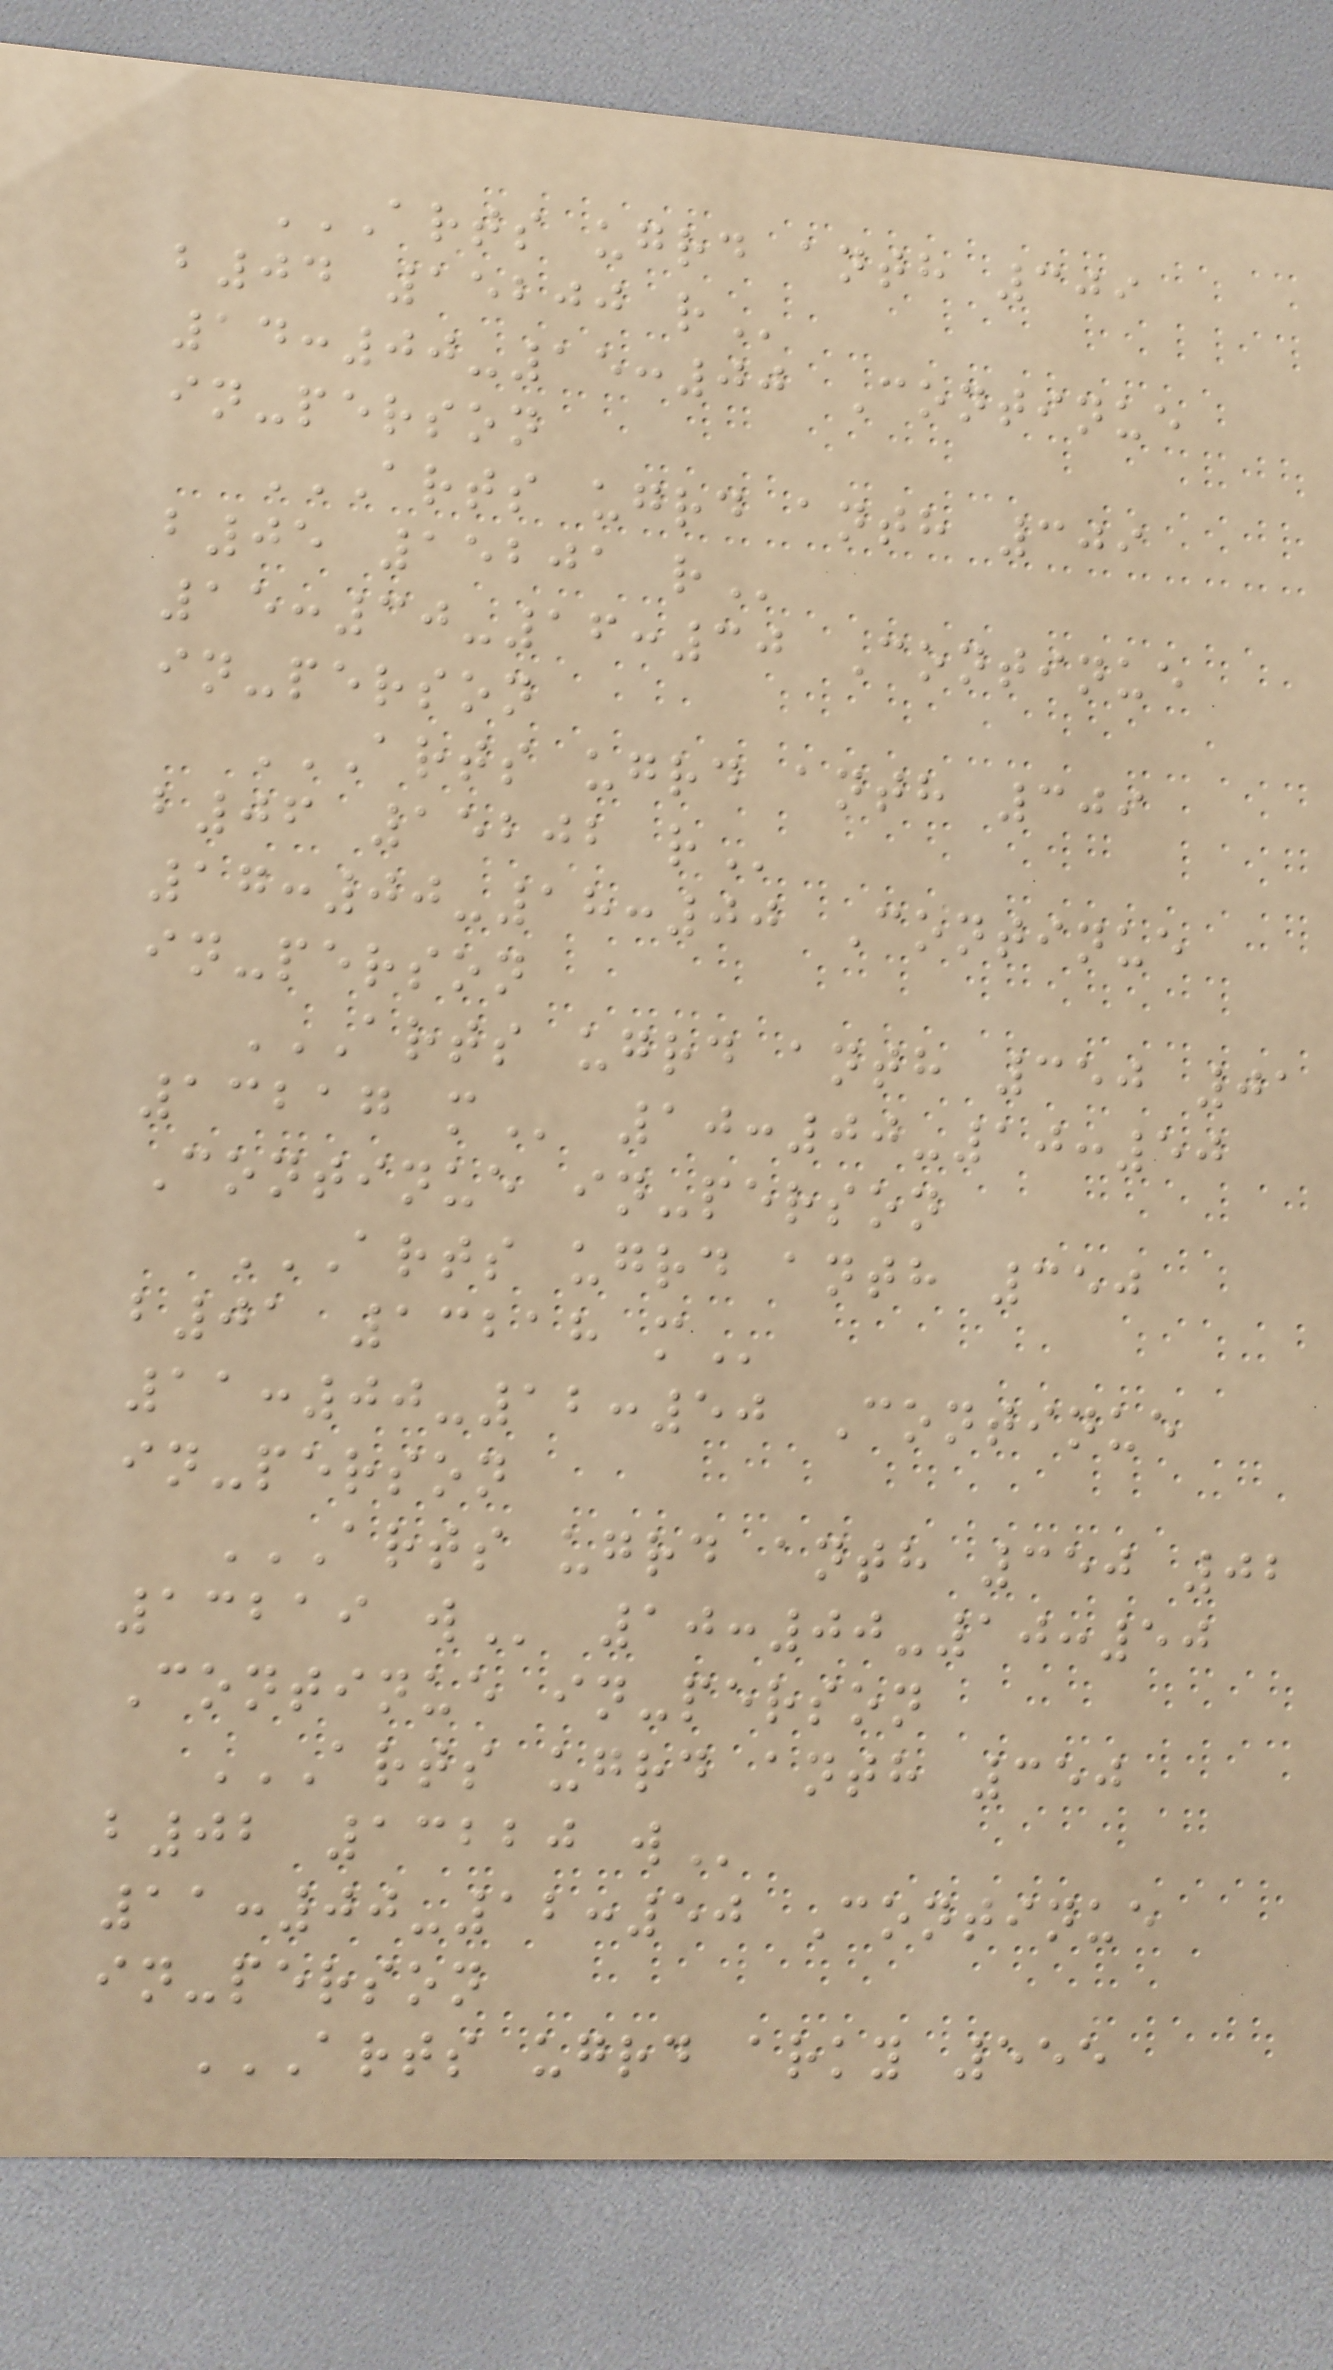ARTS UGRD ANTH 309
B04 15200 R
14:00-15:00 Continue
in-person
ARTS UGRD ANTH 309
B05 15201 R
15:30-16:30 Continue
in-person
ARTS UGRD ANTH 309
B06 15202 R
17:00-18:00 Continue
in-person
ARTS UGRD ANTH 350 01
13217 M 10:00-10:50
Continue in-person
ARTS UGRD ANTH 350
B01 13218 M
11:00-12:50 Continue
in-person
ARTS UGRD ANTH 350 02
13219 W 10:00-10:50
Continue in-person
ARTS UGRD ANTH 350
B02 13220 W
11:00-12:50 Continue
in-person
ARTS UGRD ARKY 555
